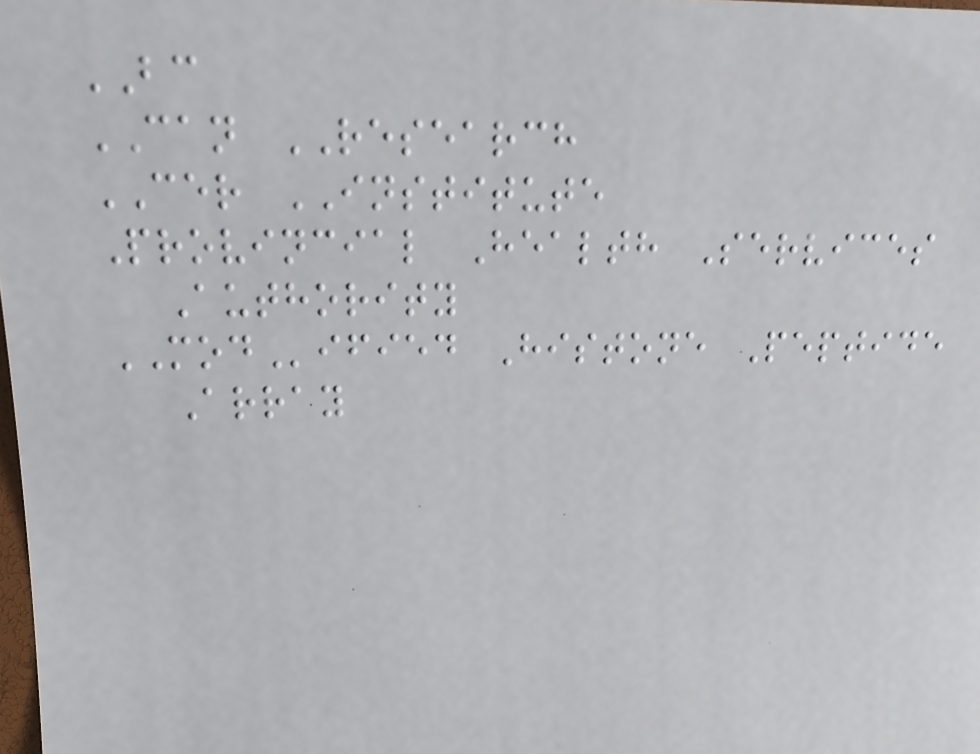BC
CAN RESEARCH
CER INSTITUTE
Provincial Health Services
Authority
MODified Histone Peptide
Array
